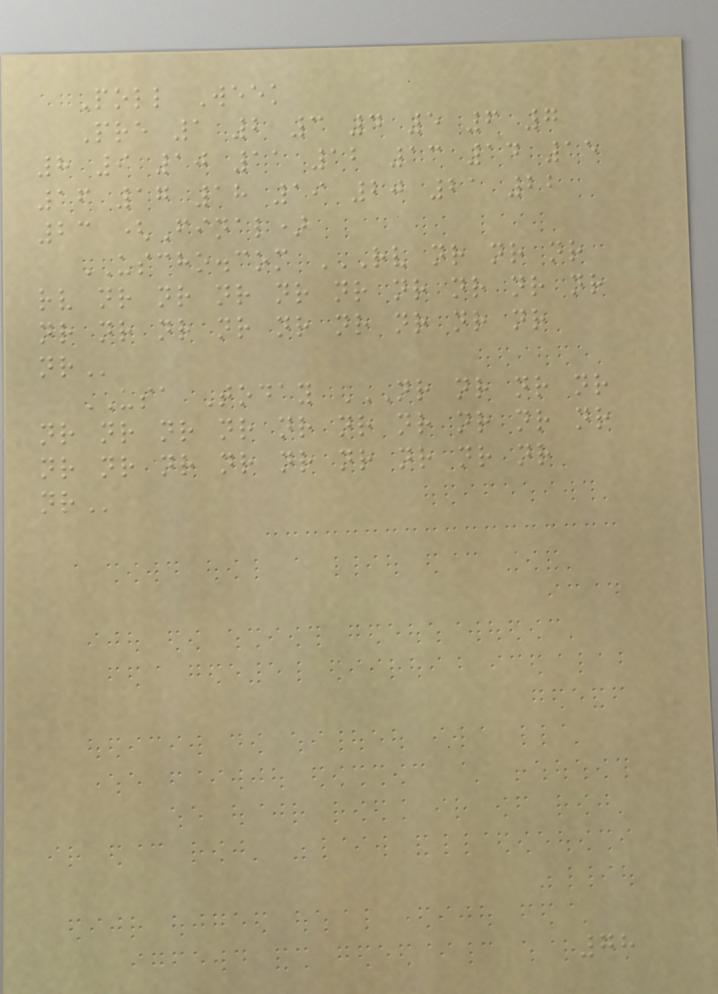Poll Week
Pre 1 2 3 4 5 6 7
8 9 10 11 12 13 14 15
16 17 18 19 20 21 22
23 (Final)
USCHO.com RV NR NR NR
RV NR NR NR NR NR NR NR NR NR
NR NR NR NR NR NR NR NR NR
NR
USA Today NR NR NR NR
NR NR NR NR NR NR NR NR NR NR
NR NR NR NR NR NR NR NR NR
NR
78
